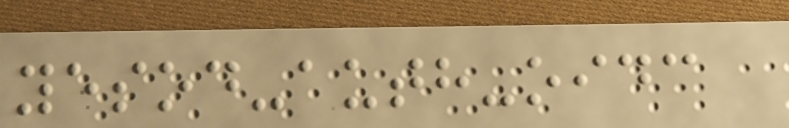yesod-auth-oidc
